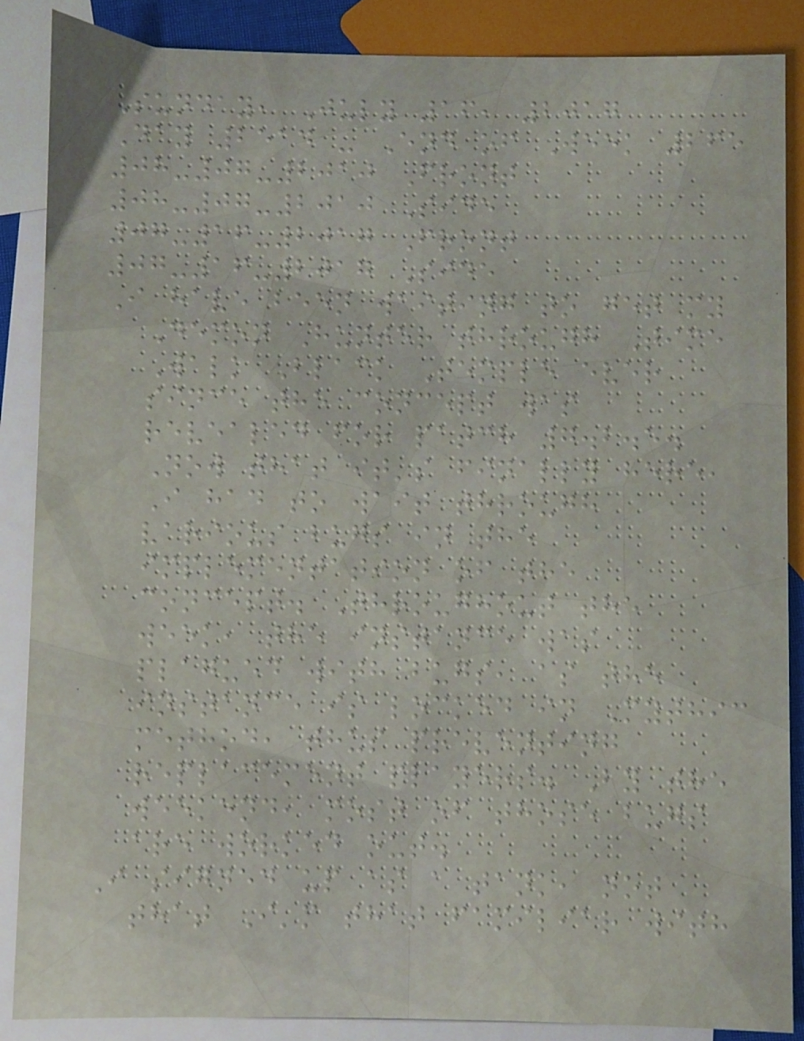Sunday, July 16, 2017
Day 2514 - End of Week 265
08-07-2010 Front
08-07-2010 Side
07-16-2017 Front
07-16-2017 Side
I have been waiting to get my
Demon Hunter through Time
Walk Black Temple ever
since the concept was
revealed for patch 7.2.5.
Now that it's finally here,
I had to wait through
various bugs in the
implementation of the
concept. Throughout the
week, the instance was
plagued with bugs, as the
instance is locked in Mythic
method, thus preventing
replacement players. By the
weekend, most of those bugs
are worked out.
I signed up as a tank, not
that I'm that familiar with
